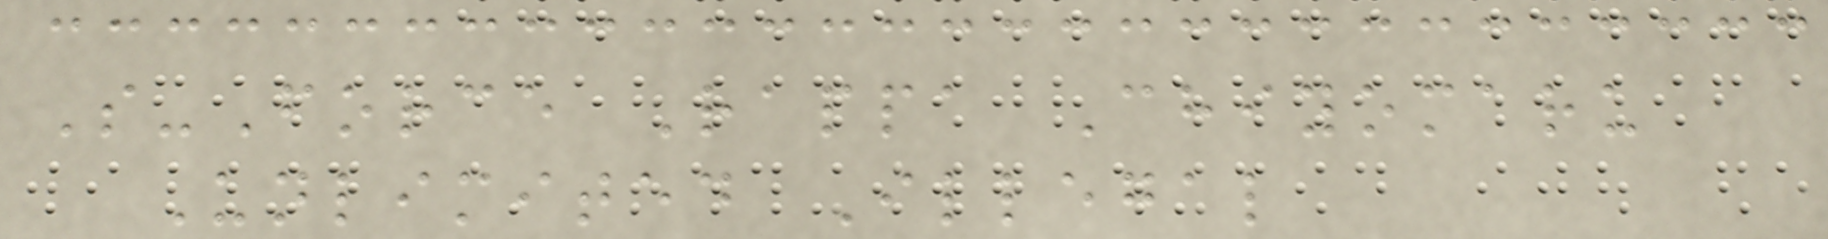S-Force Rappa Chiyomaru
Unlimited Illegal
